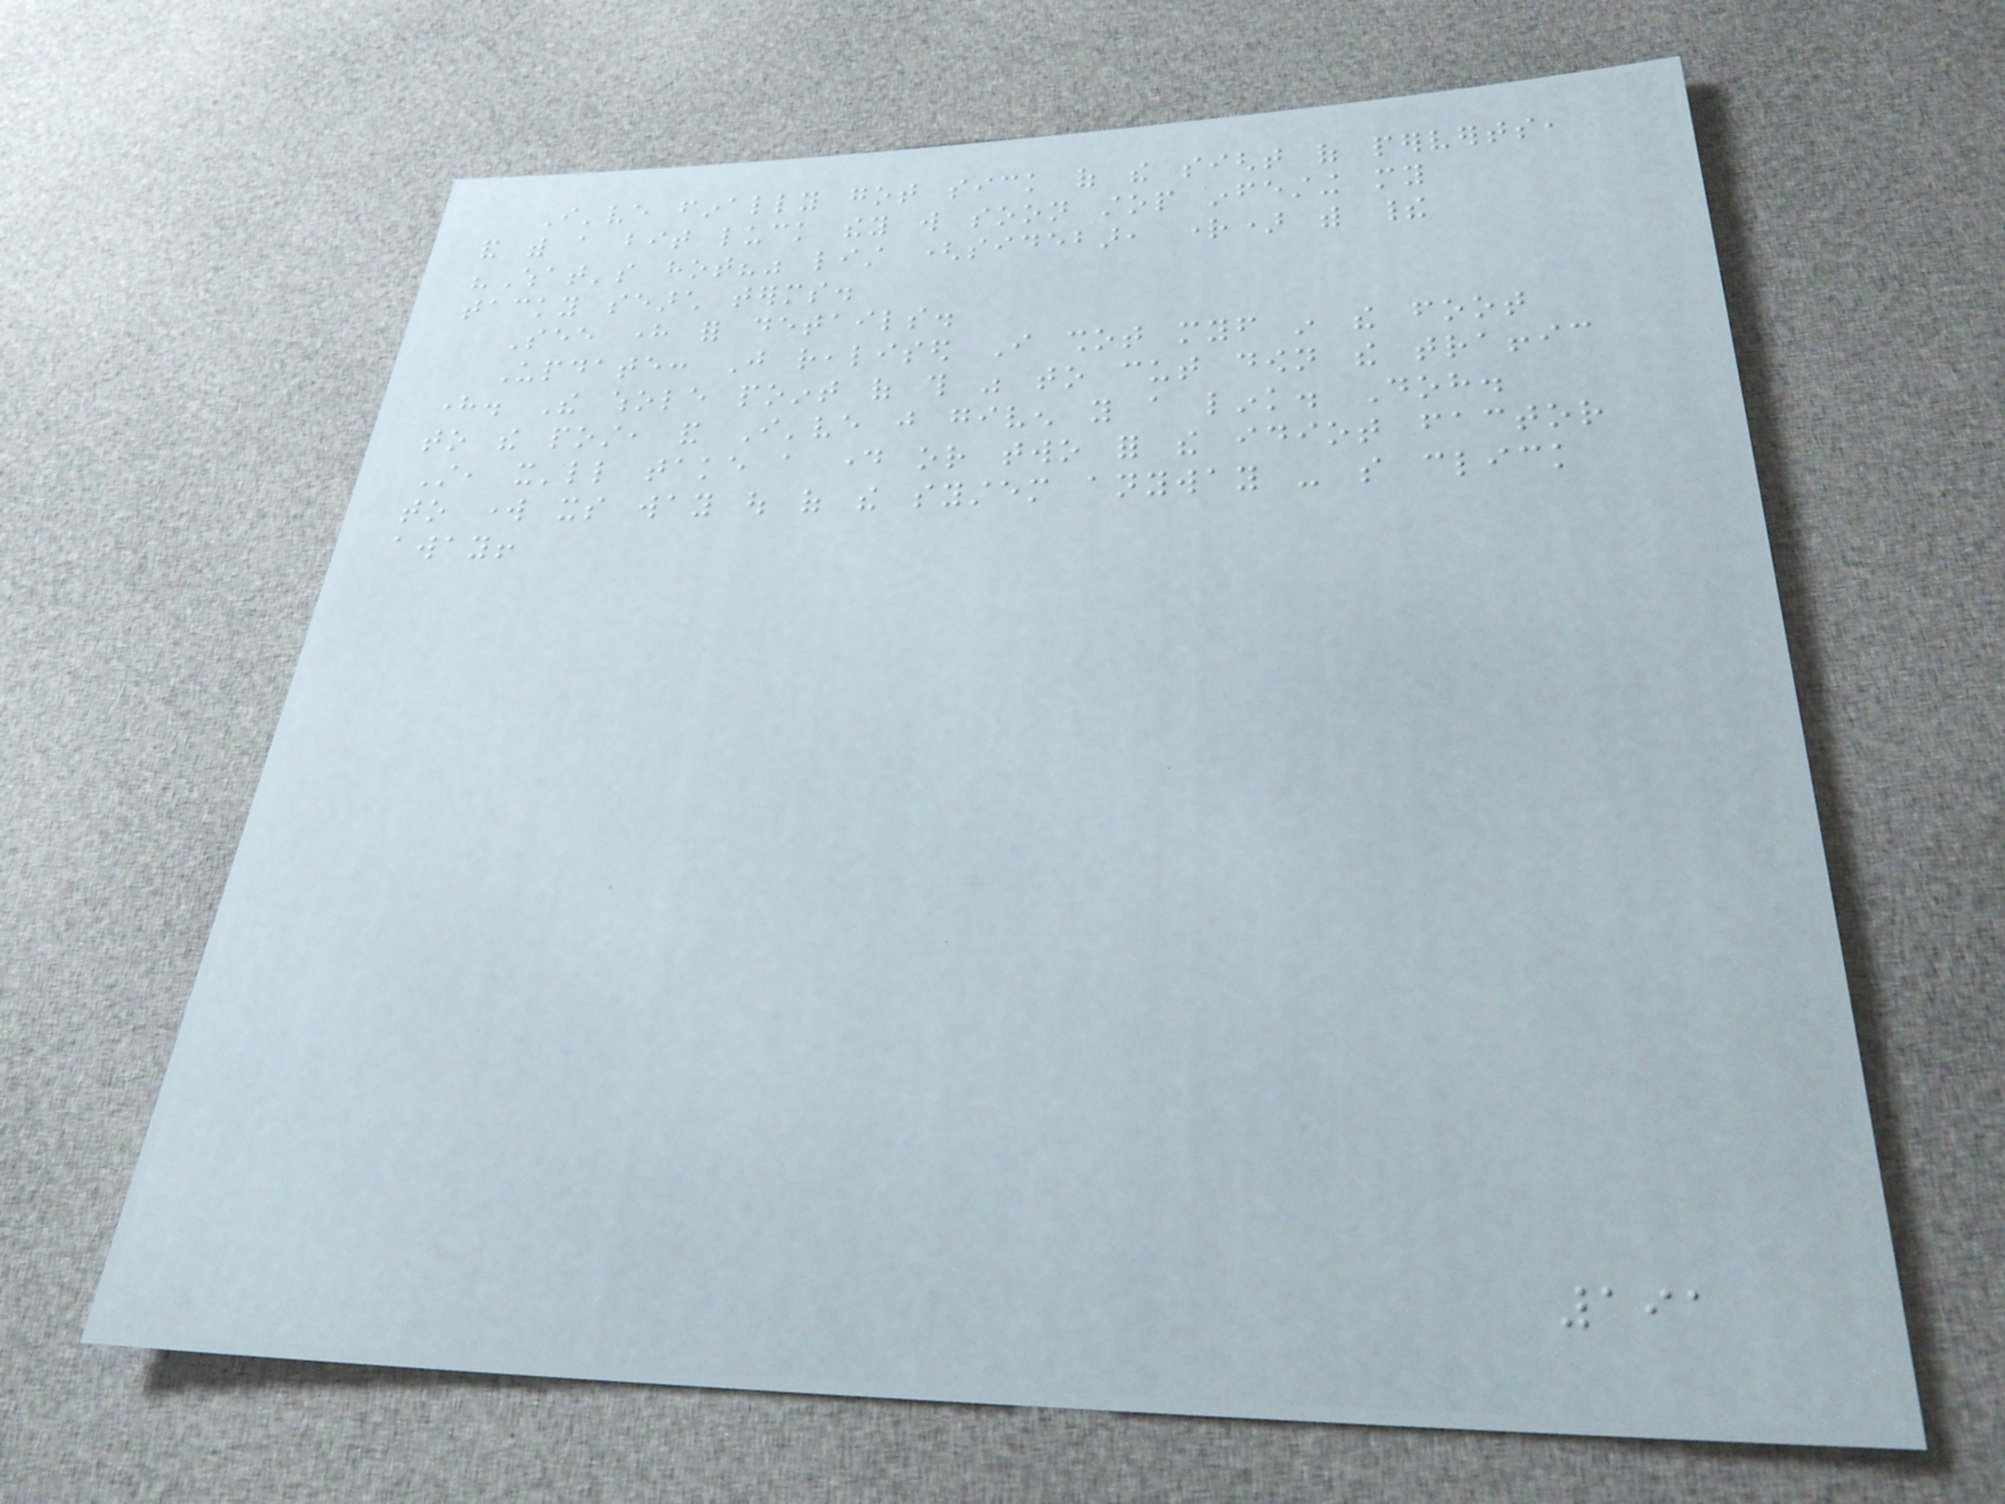I've finally got sick of the sight of perverts,
and with a bit luck they will soon stop infesting my
"What's hot?" list (sidebar, right) with their
tacky search terms.
See here for details.
Update: Just realised I shot myself in the foot
here. The whole point of this was to cut down the traffic
to the post, and I've just given you a link. Doh.
Still, it'll take a day or two for the idiot factor
to work its way out of the system anyway - so click
away!
191
